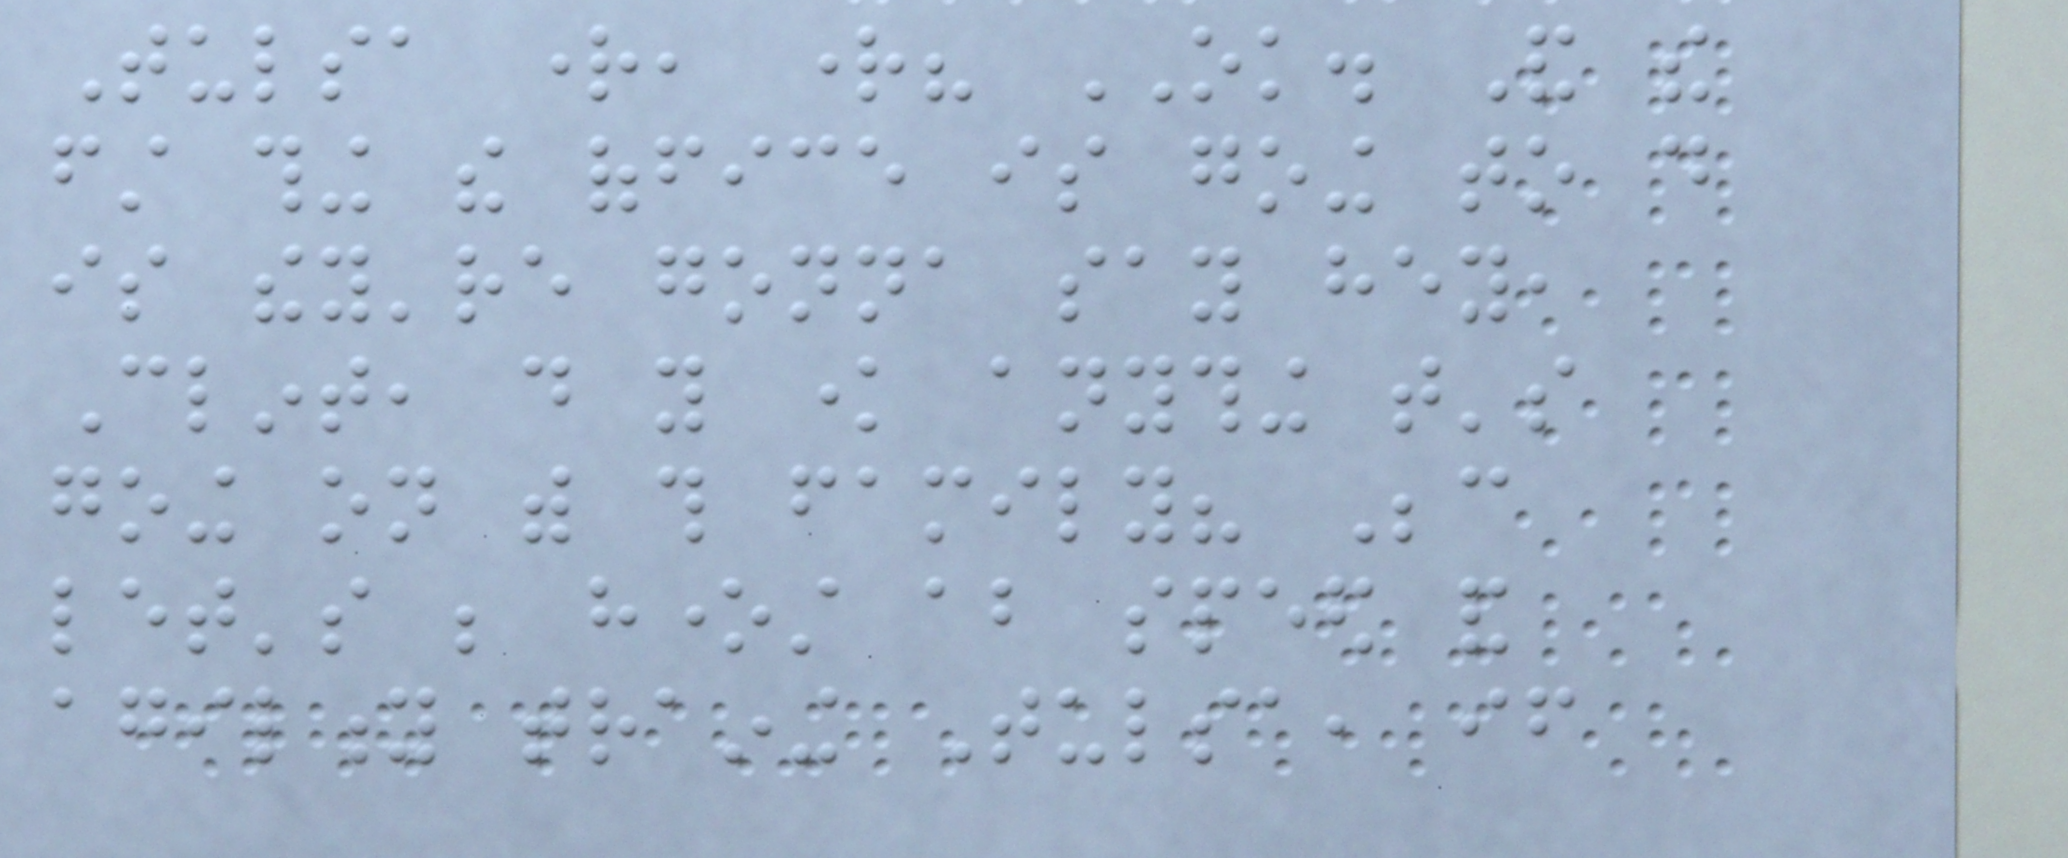Tulsa right, right? OK. And the
first thing the office is going to do
is they're gonna say hey,
Clint, do you know anything that's
going on with this family? Because
let's be honest about speed and
agility training Tulsa, if
